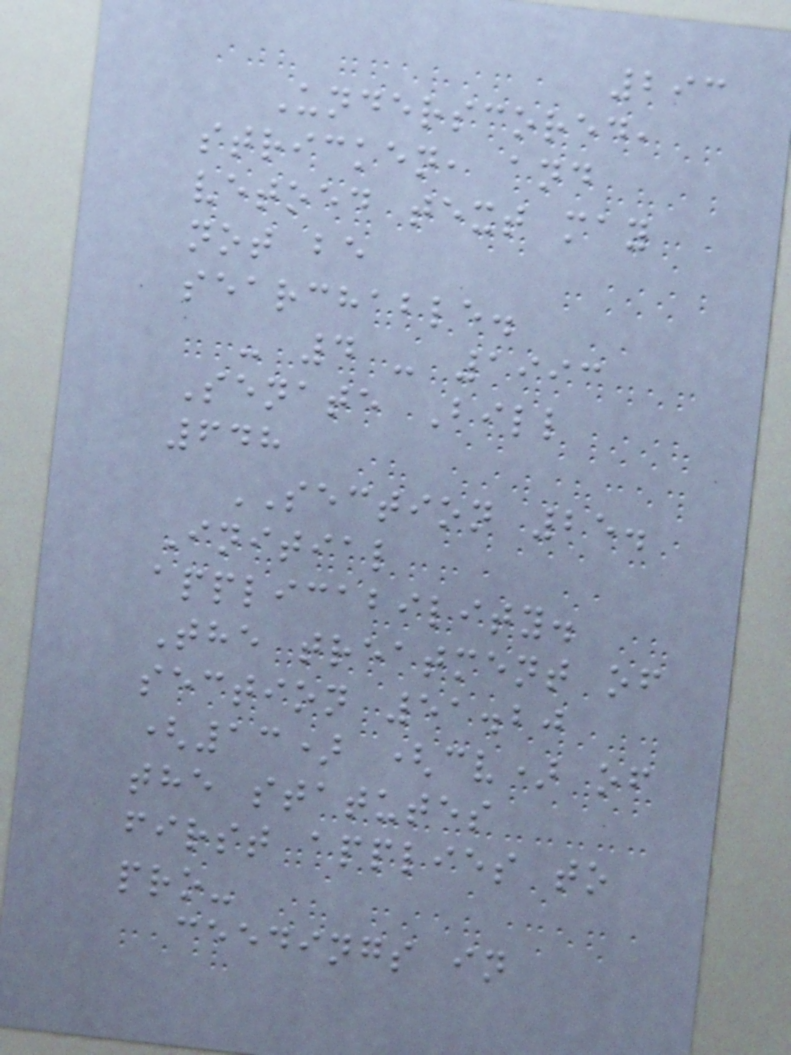293
Underscored,
stricken, and
vetoed text may
not be
searchable.
- 4 - 1993
Senate Bill
648
SECTION 25.
Initial
applicability.
The treatment of
section 51.20
(13) (cv) of
the statutes
first applies to
pro-
ceedings in
